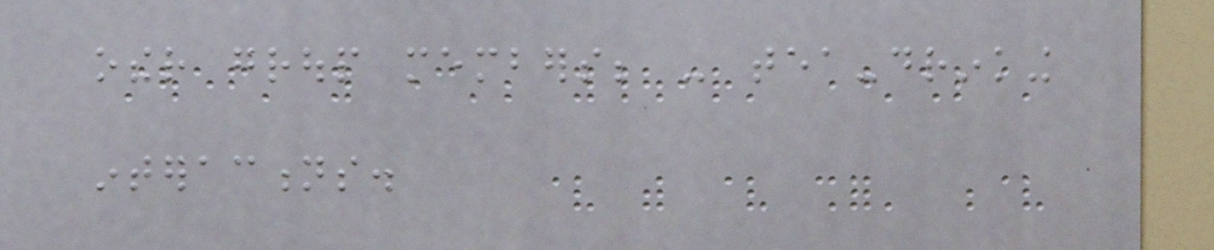other group members; - tea-drinking
interactions.
